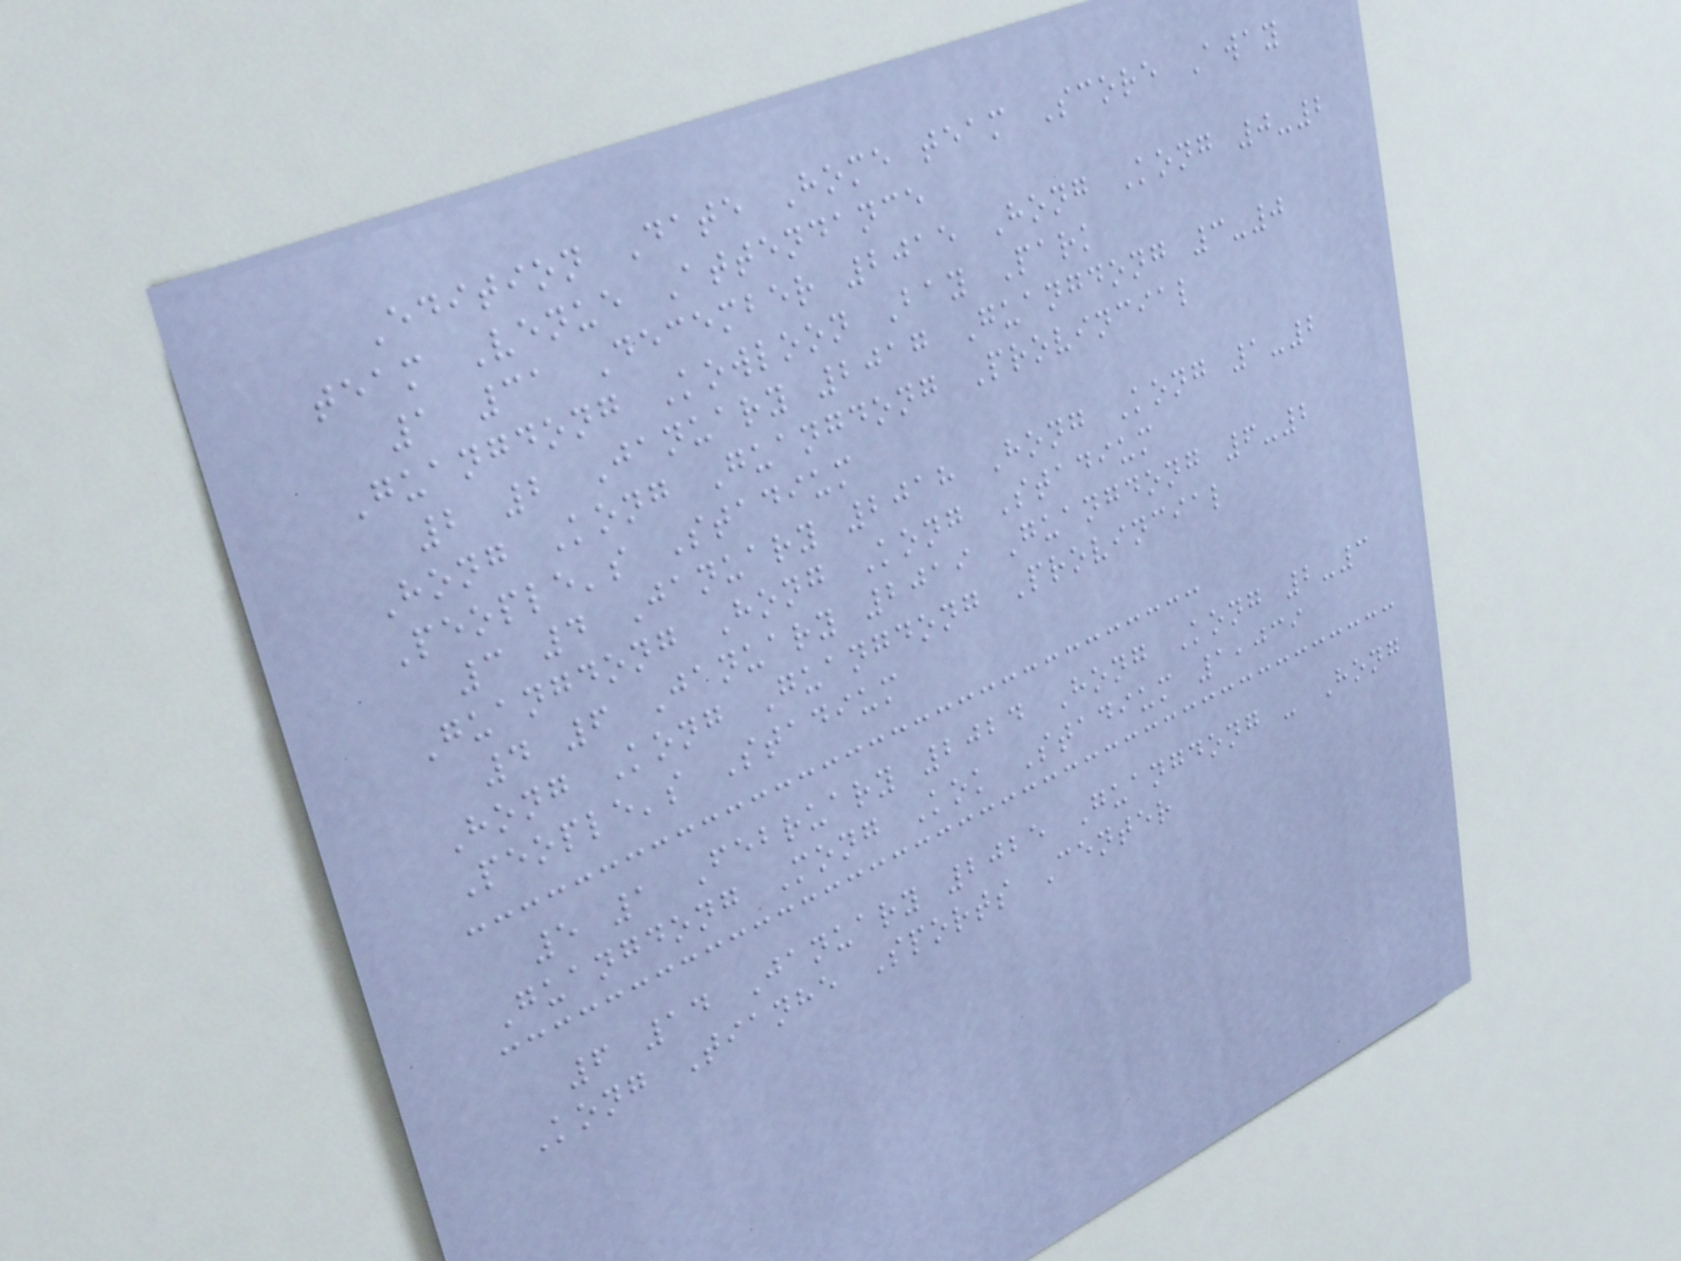Edition Date Home team Score Away
team Venue Attendance
1 31 December 2015 Hong Kong 0-2
Guangdong Kowloon Bay Park
2 2 January 2017 Guangdong 3-0
Hong Kong Guangdong Provincial
People's Stadium
3 4 January 2018 Hong Kong 1-2
Guangdong Hong Kong Stadium
4 6 January 2019 Guangdong 6-2
Hong Kong Guangdong Provincial
People's Stadium
5 1 February 2024 Hong Kong 2-3
Guangdong Mong Kok Stadium 1,039
6 14 January 2025 Guangdong - Hong
Kong Tianhe Sports Center
